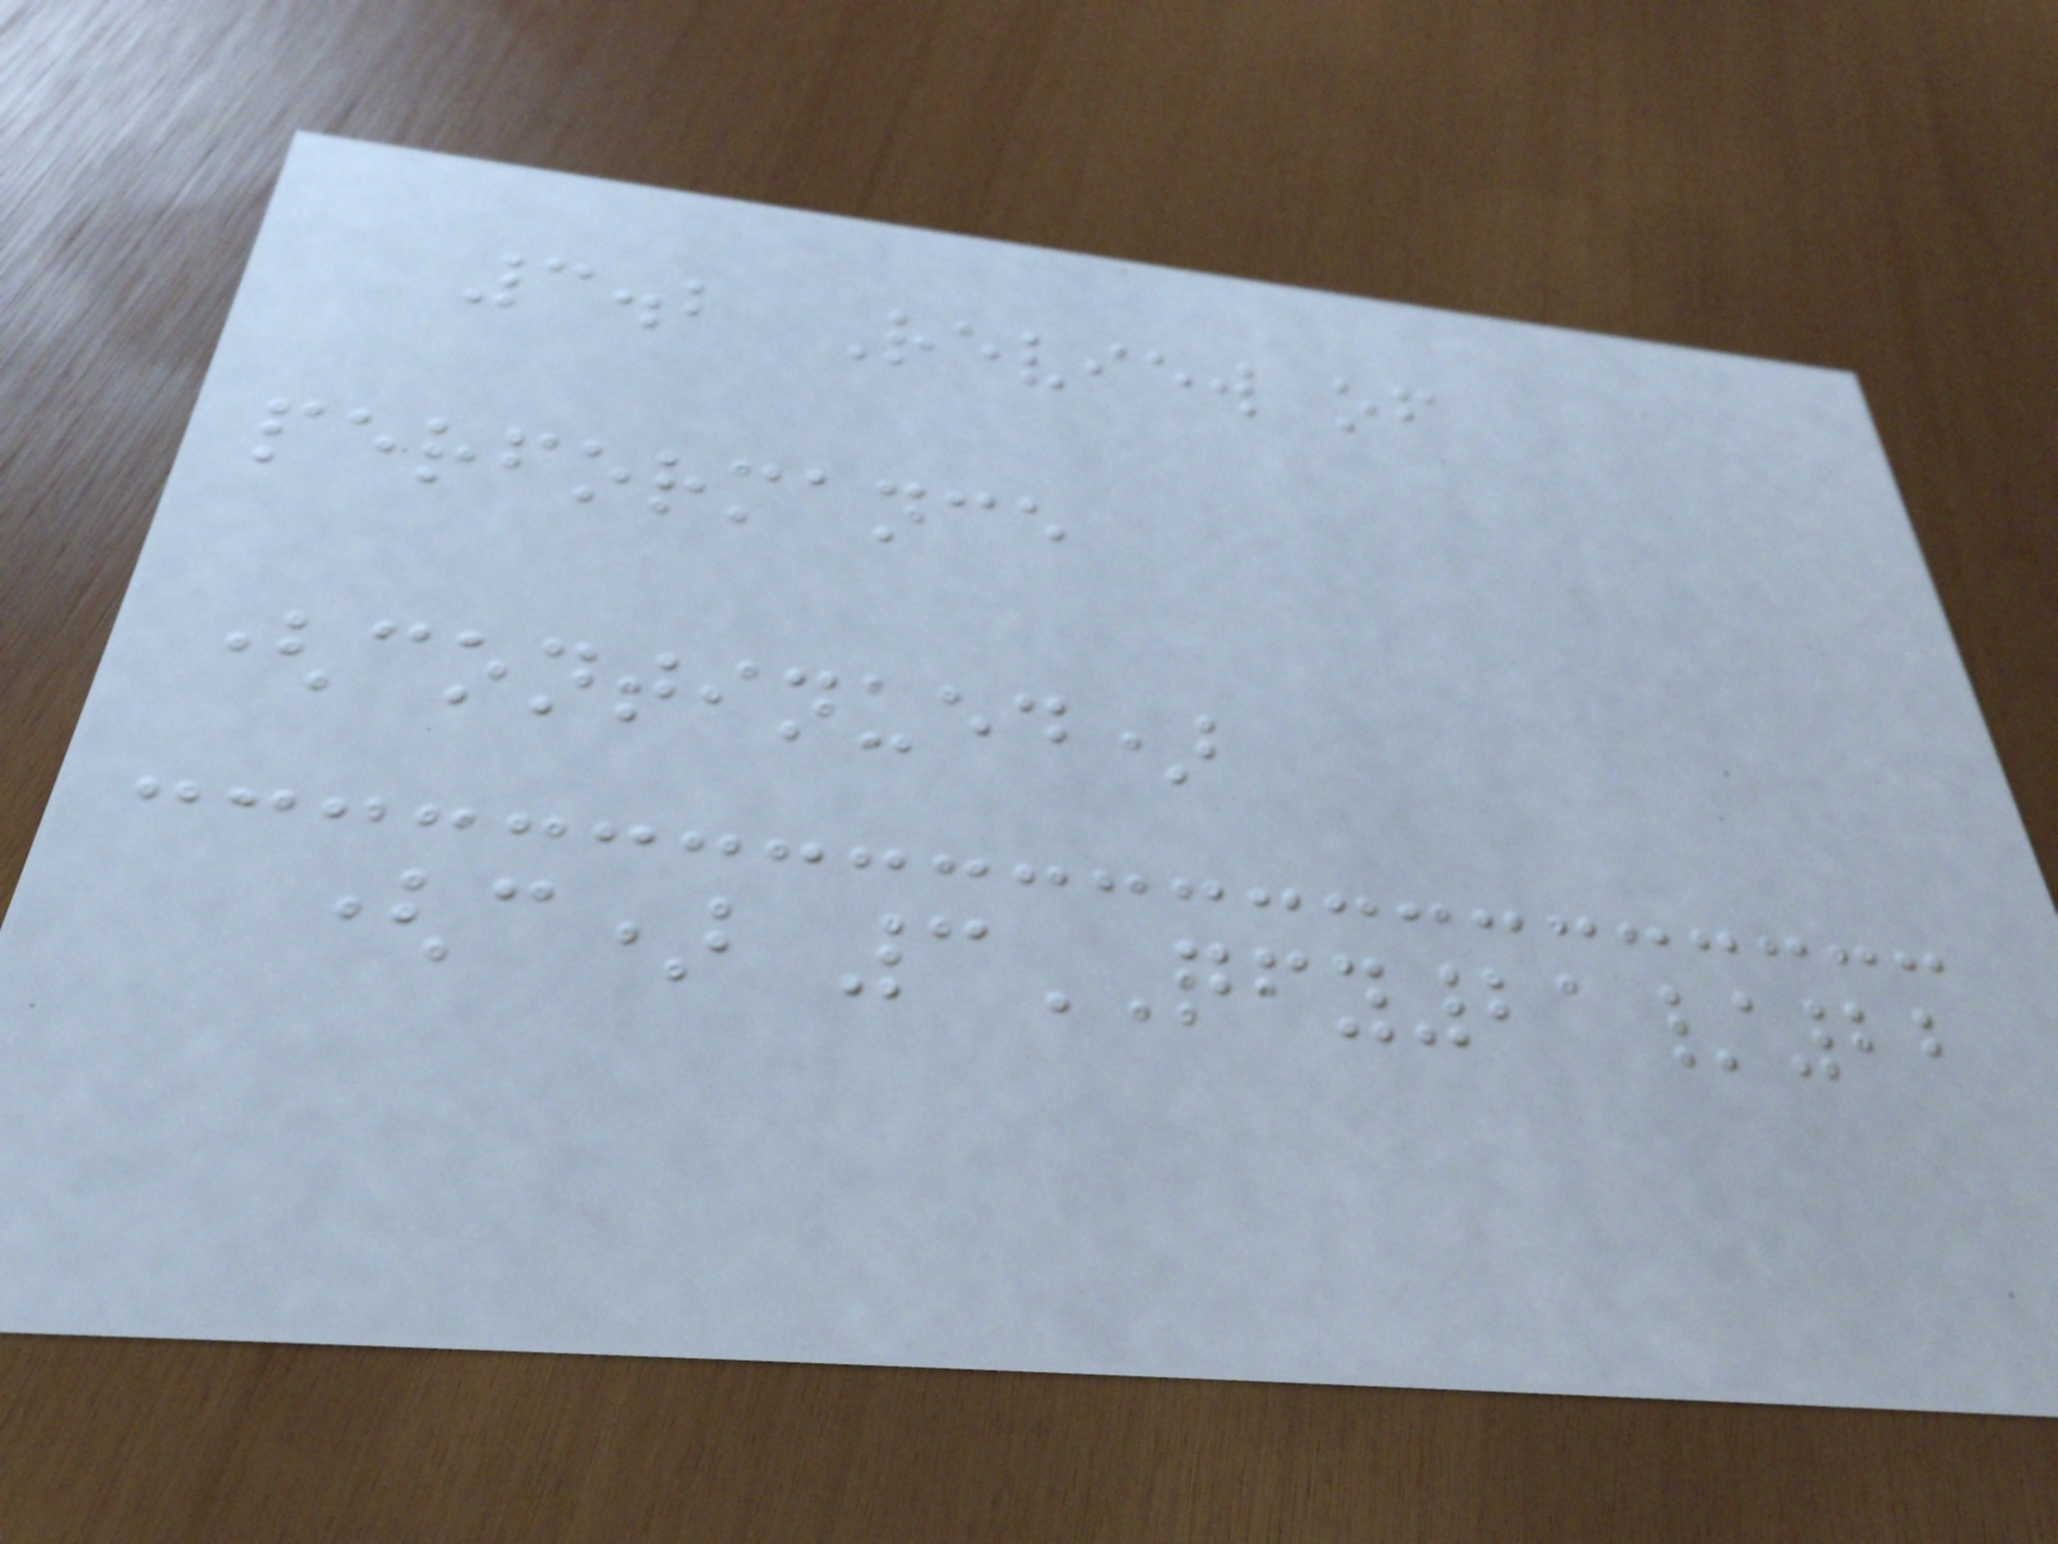3.2 Review of
performance
(continued)
(c) 3QFY21/22
